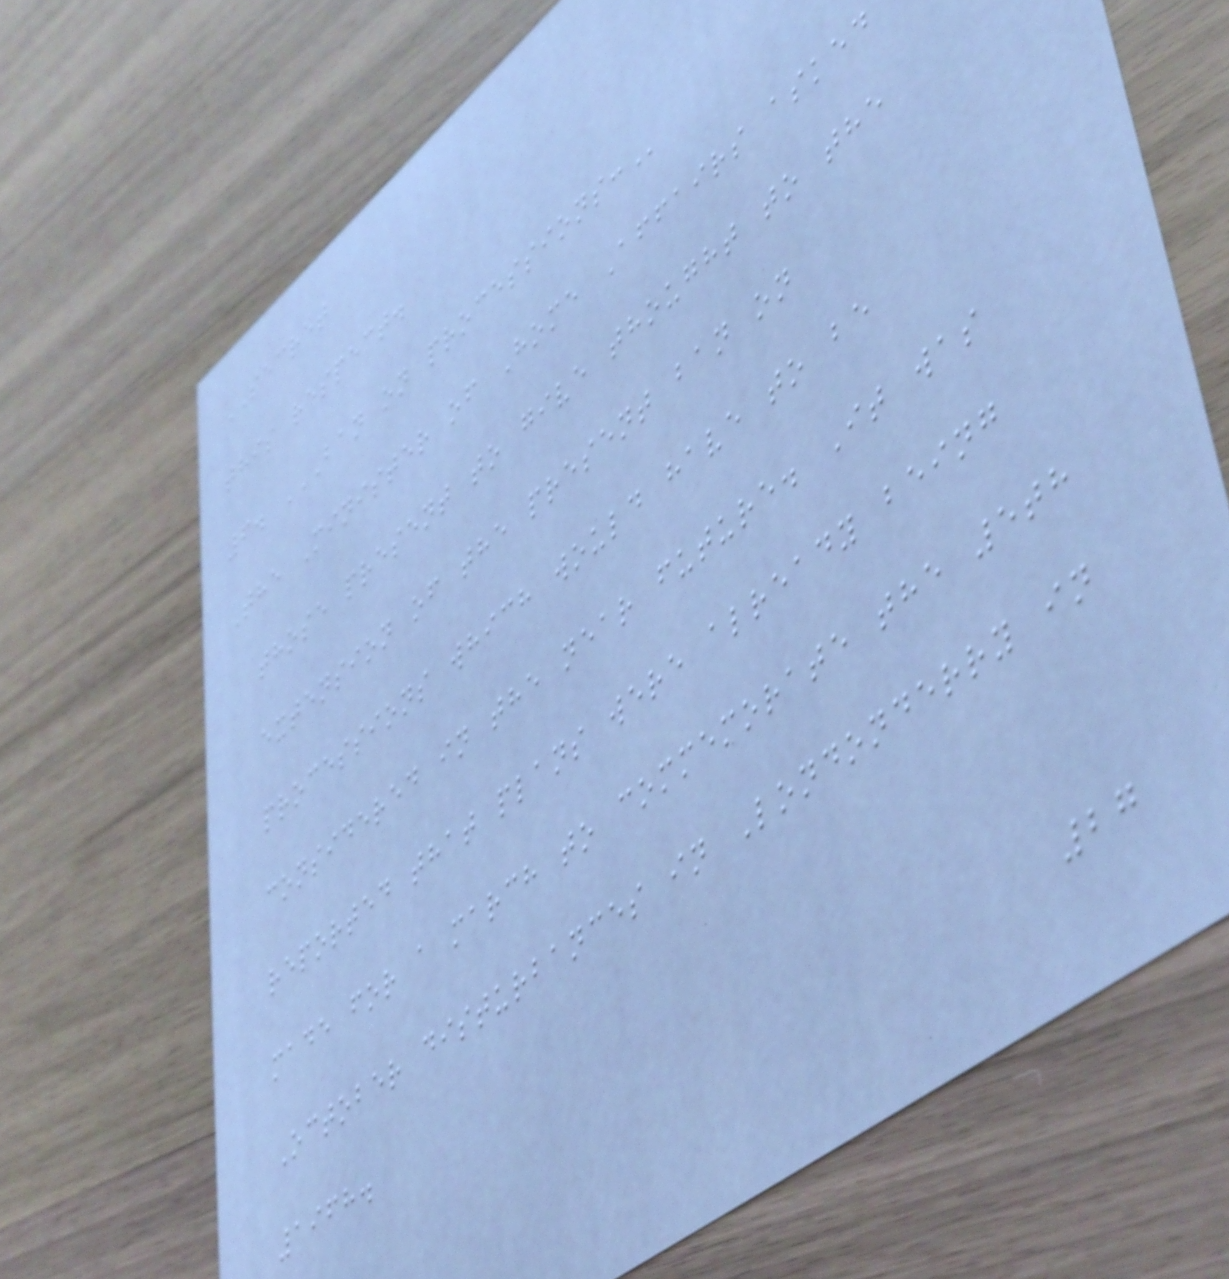SECRET
this respect.
6. BAN ON PROCESSIONS:
The Minister of Home Affairs asked
those present to give thought to the
extension of the present ban on
processions which would have to be
considered in the near future. It was
reported that plans were already being
made for a march to commemorate the 5th
October disturbances in Londonderry in
1968.
27
